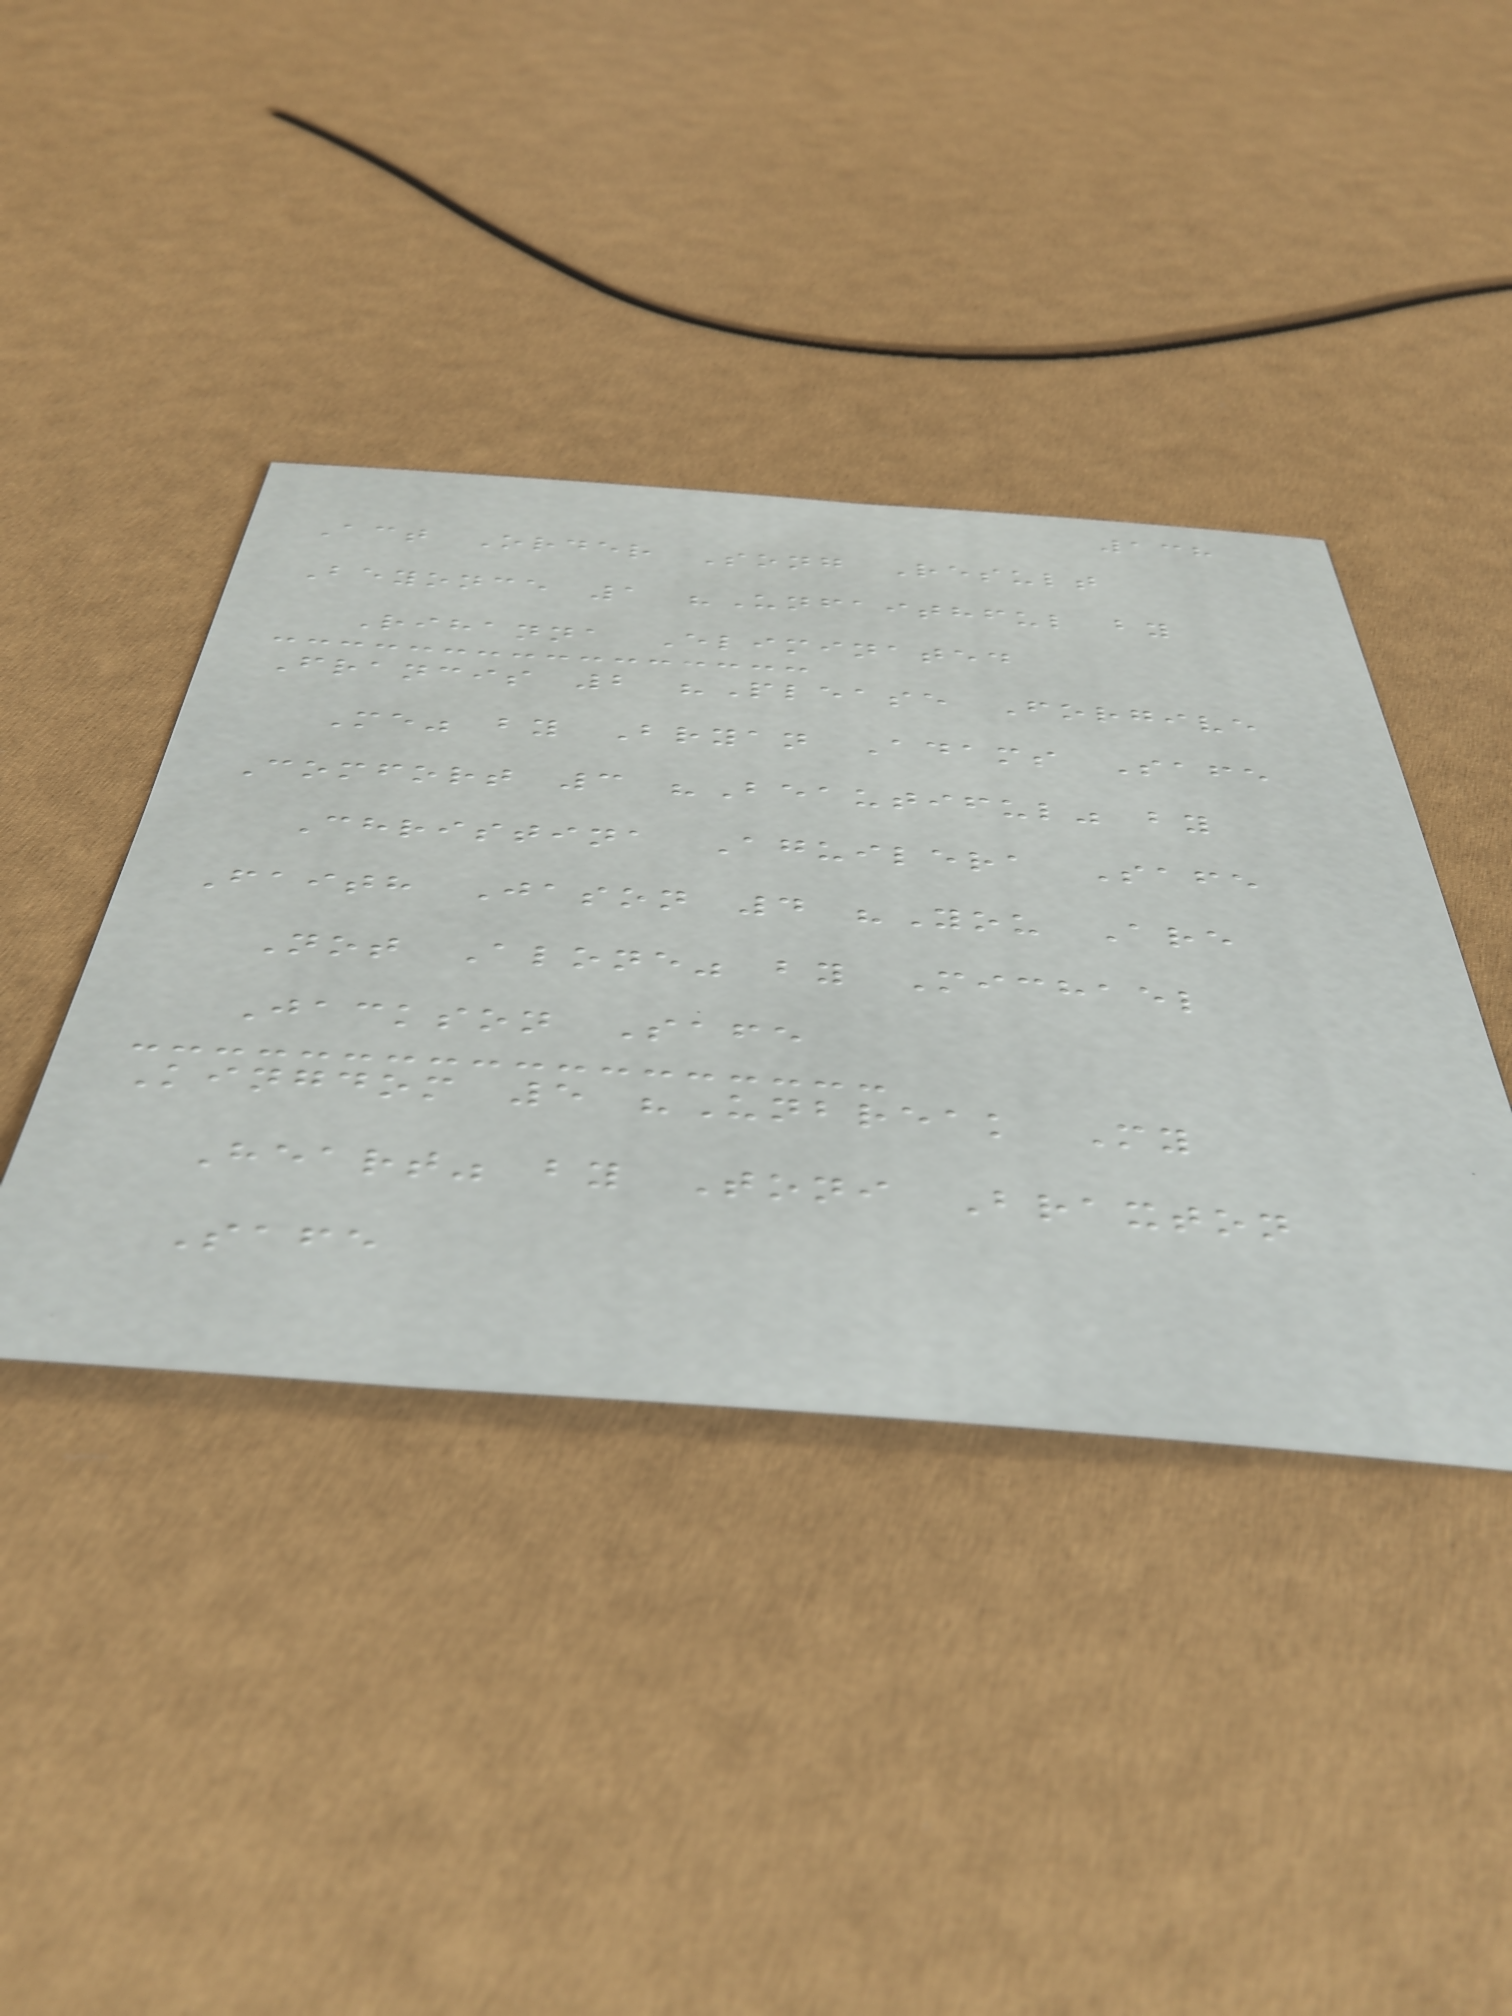138
Act Order Song Result
Beyonce 1 "Unfaithful by
Rihanna Eliminated
Francis 2 "Please Forgive
Me" by Bryan Adams Safe
Comfort 3 "Beautiful" by
Christina Aguilera Safe
Faith Jason 4 "You Are
Not Alone" by Michael
Jackson Safe
Kingdom 5 "Unbreak My
Heart" by Toni Braxton
Safe
